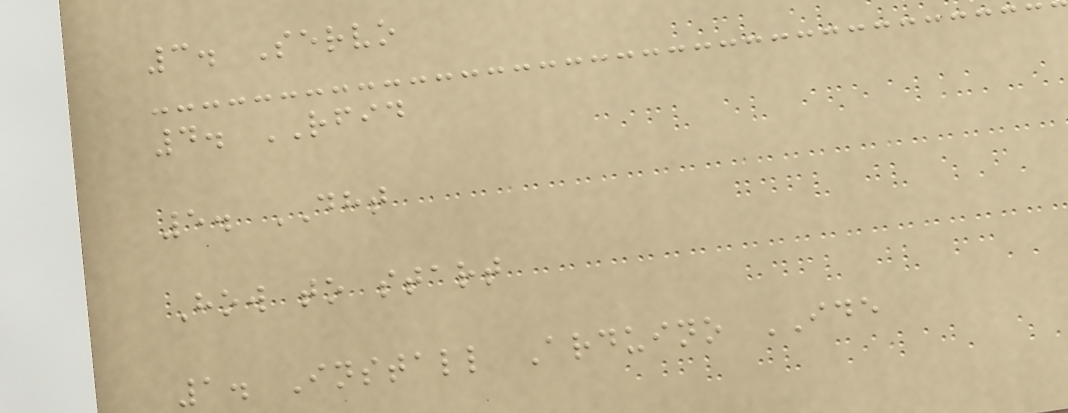3. Servo
4. RFID
5. DHT
How to start
1. Install Arduino IDE
